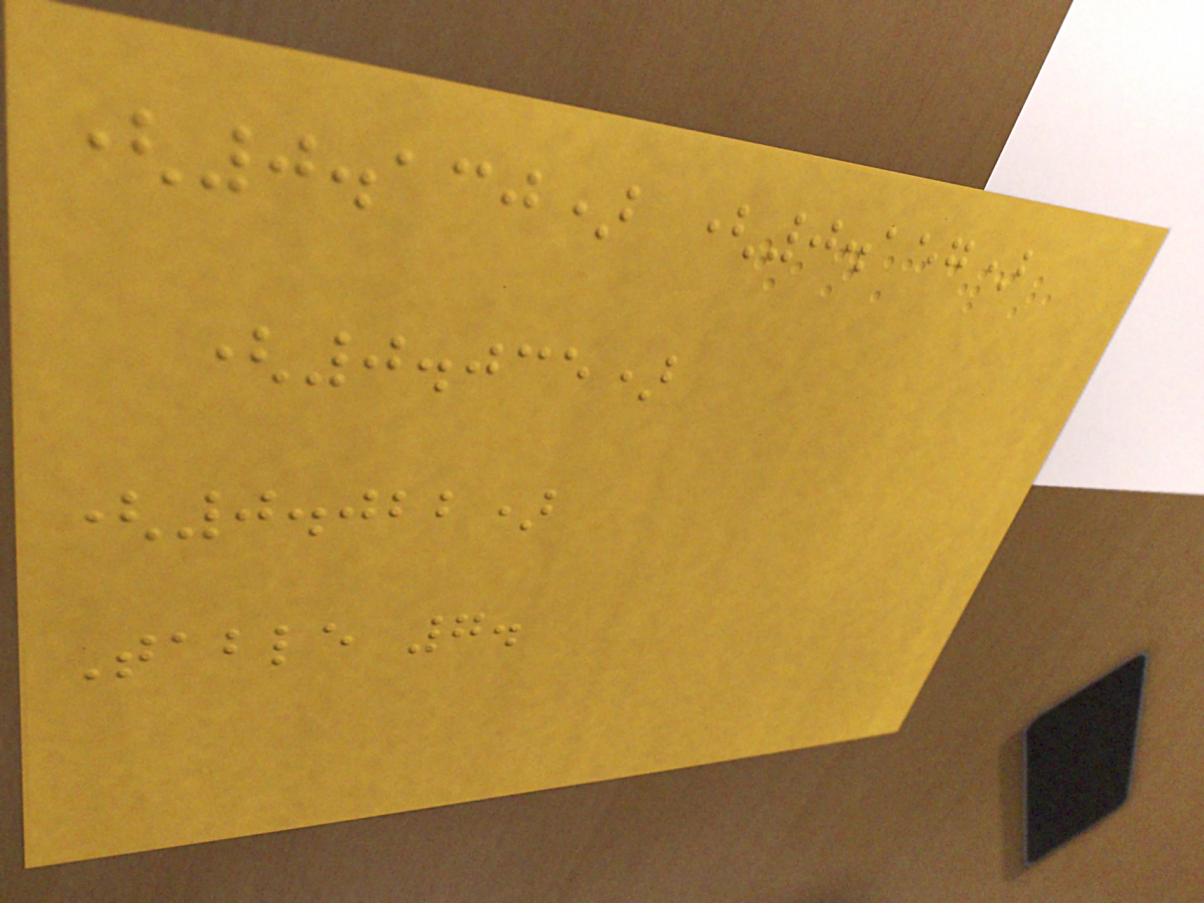(0.130) (0.157)
(0.035)
(0.022)
Table 7.
